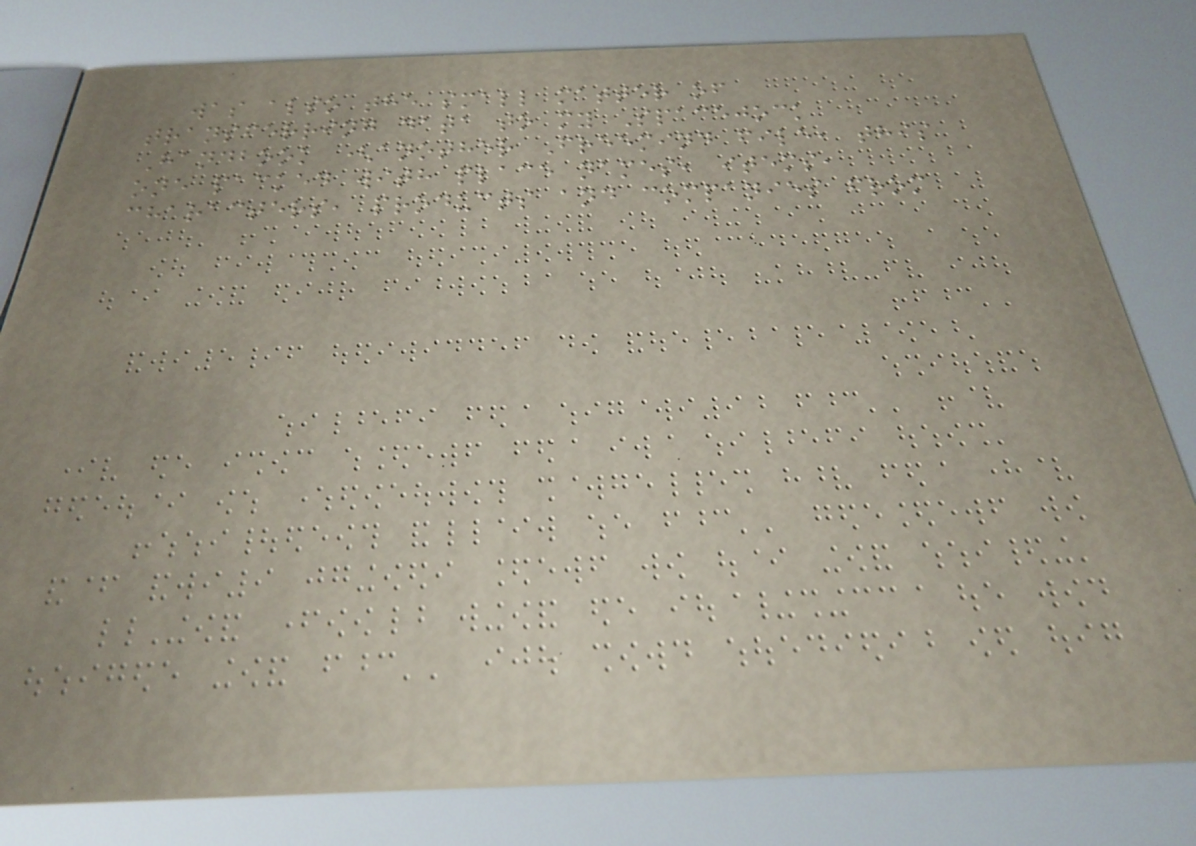was also the small matter of
transferring data to my Spacejock
Handbook (another Freemind file, this
one packed with place names, items,
characters, products and companies from
